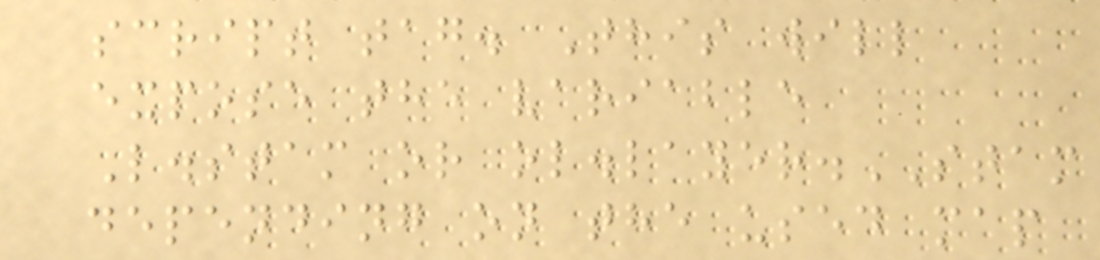script tag. This will
expose the variable
L.stam or ol.layer.STAM
depending on the used map
